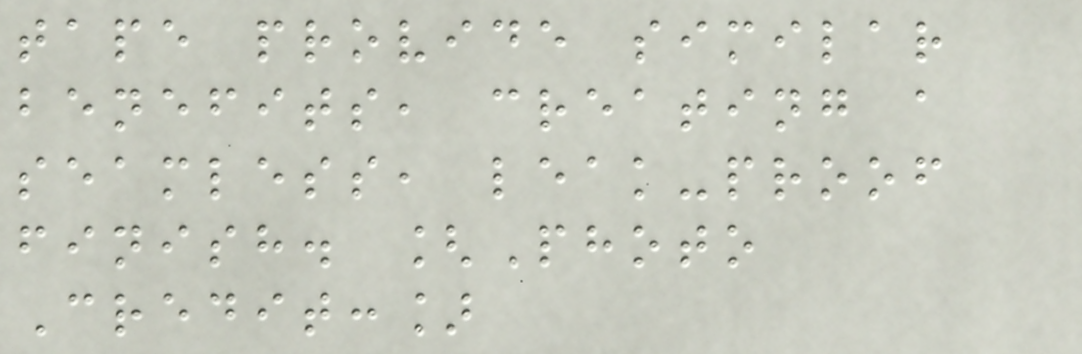tape provide similar
benefits, creating a
seamless, leak-proof
finish. [Photo
Credit:]
